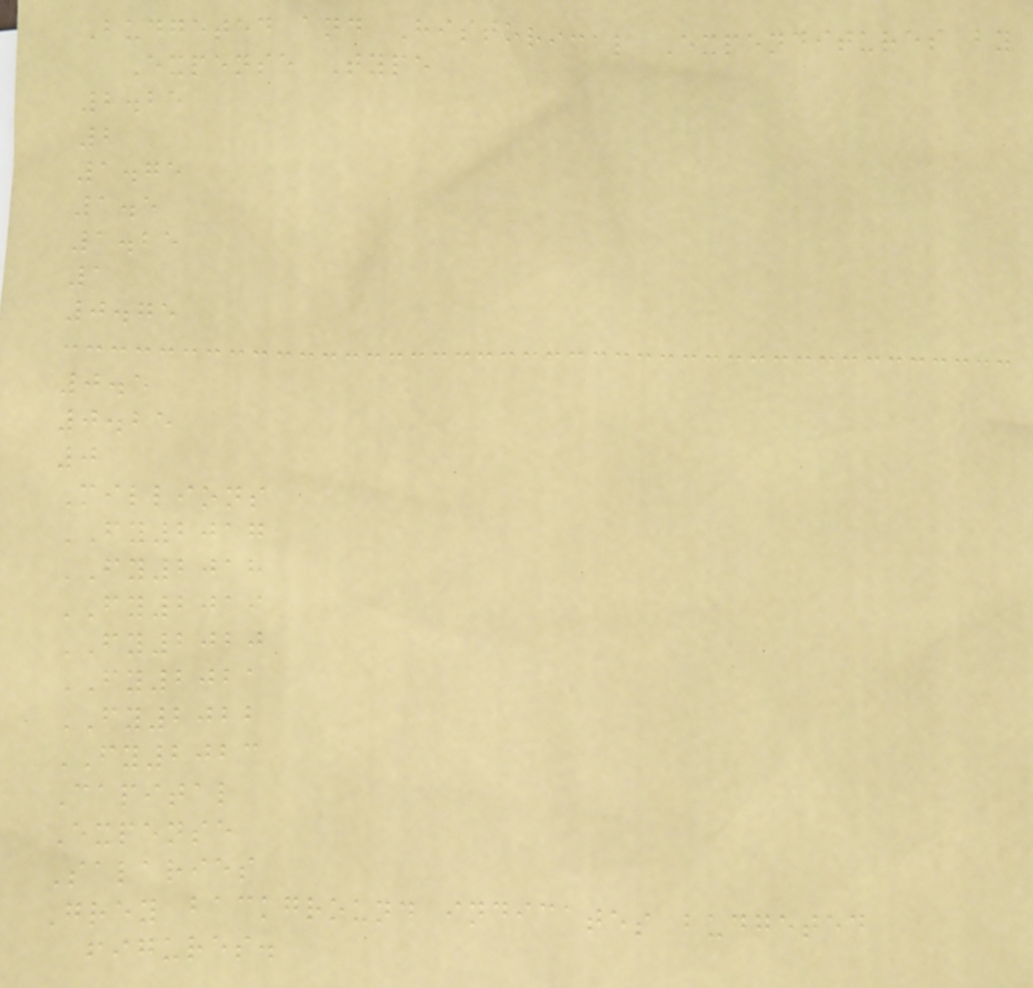Budgeted and Historical Expenditures by
Expense Type
2.25
2
1.75
1.5
1.25
1
0.75
0.5
0.25
0
Millions
FY2017
FY2018
FY2019
FY2020
FY2021
FY2022
FY2023
Capital
Expense
Salaries
Grey background indicates budgeted
figures.
